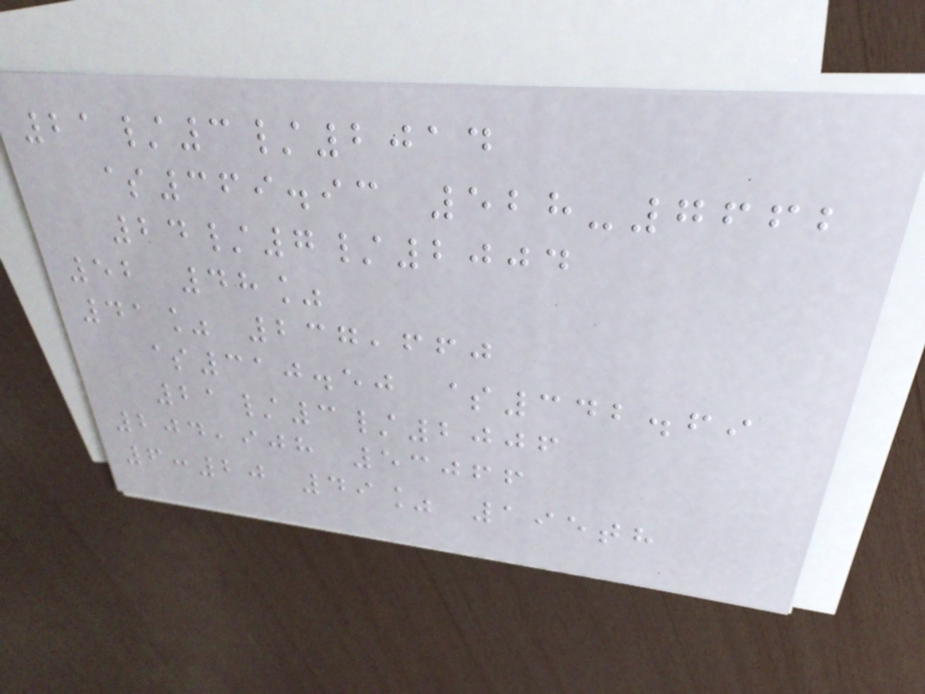21/3/2014
$369.93 528-7662
24/7/2004
52 48%
41% 237,660
$310.50 $342.69
21/3/2006
204,908 53066
6:20 49% 195th
